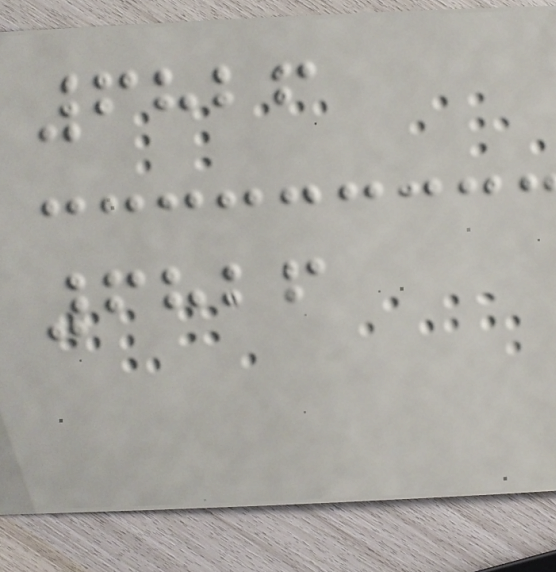6826
6826
